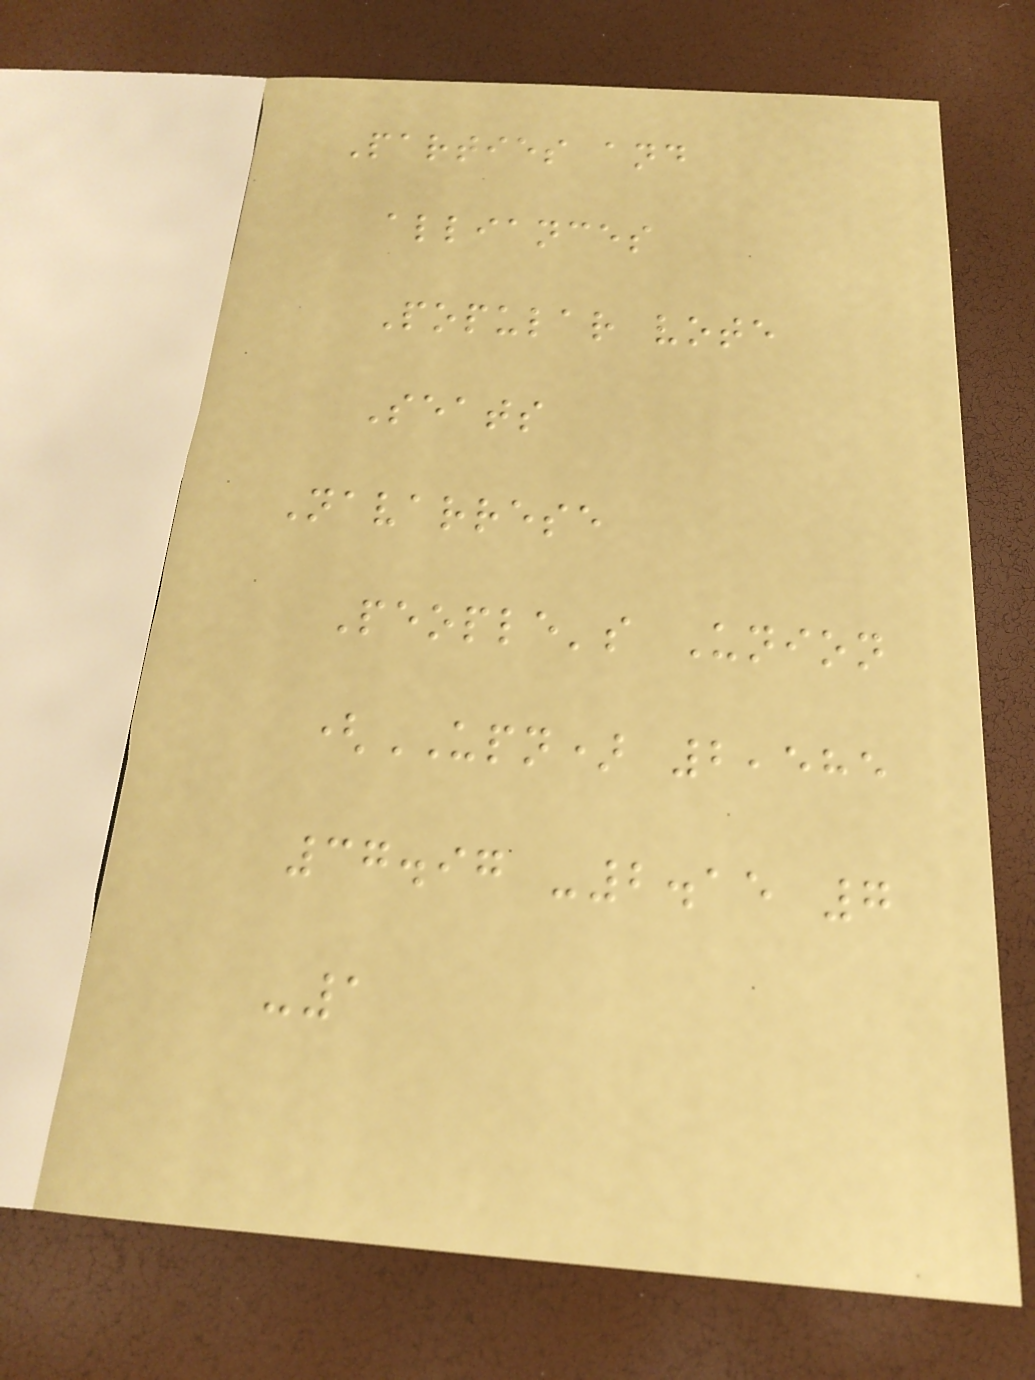Parties and
alliances
Popular vote
Seats
Navarrese
People's Union
(UPN) 2,585
37.97 -2.15 7
-1
